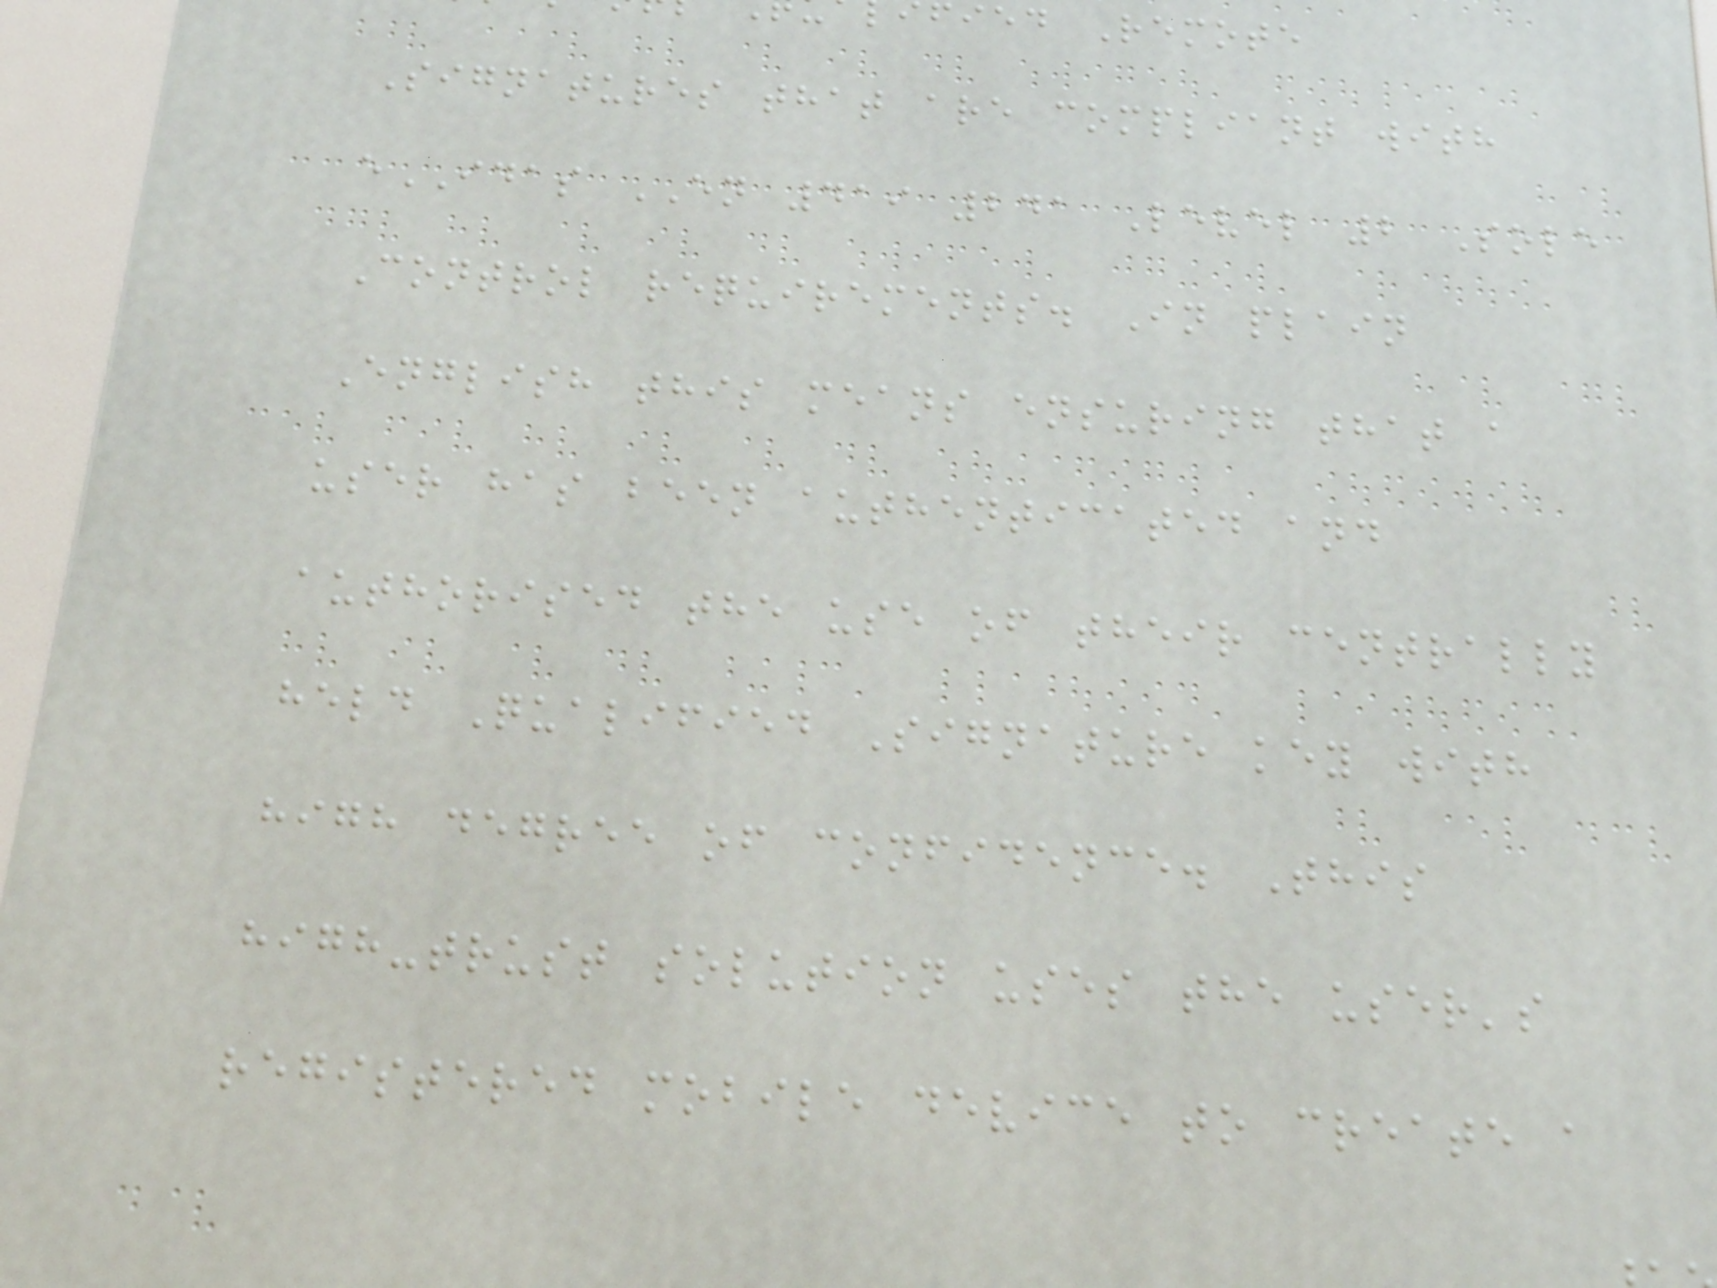fied Remote
Signatures that are compliant with
eIDAS EN 419 241 Level 2 Sole
Control requirements. In plain
English this means ensuring that a
user has been authenticated and
authorised the use of their centrally
held Qualified Signature key with
high degree of confidence. This
high-trust solution uses the user's
registered mobile device to create a
